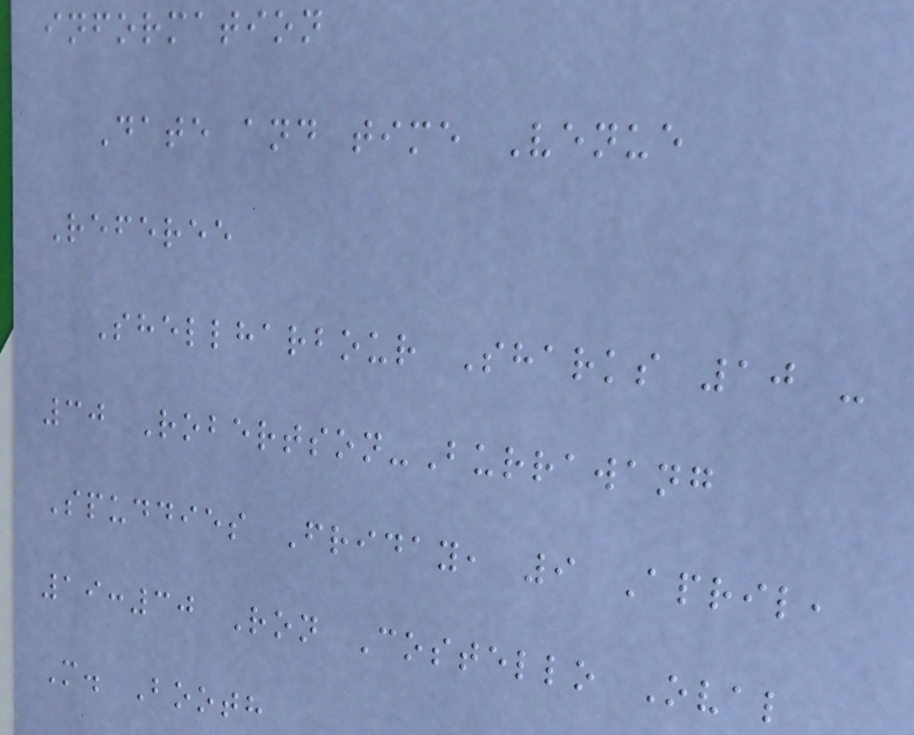information
Date and time Venue
Referee
Shellharbour Sharks 10 -
30 Robertson-Burrawang
Spuddies Friday, 9 April,
19:30 Ron Costello Oval
M. Booth
